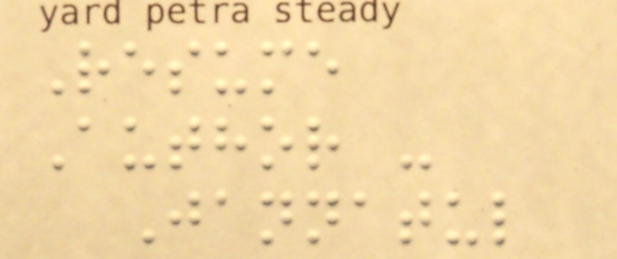Resume
Author -
Jannatul
